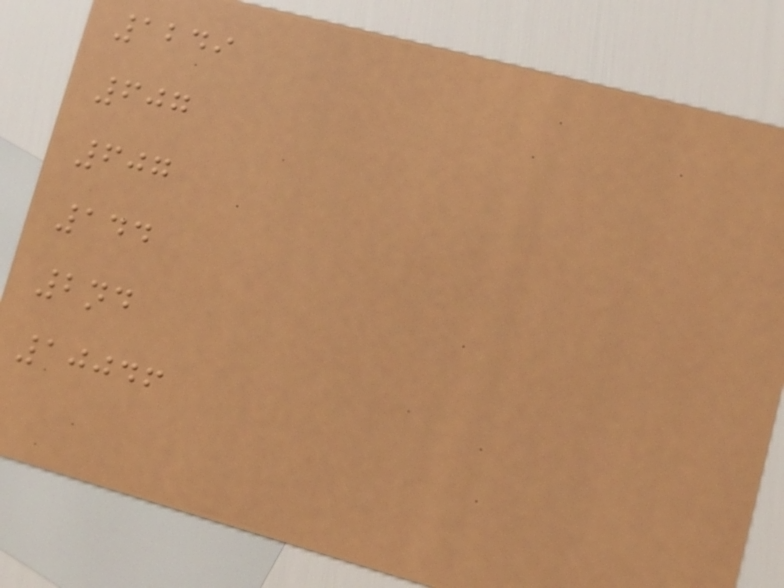1249
607
607
144
2nd
10046
